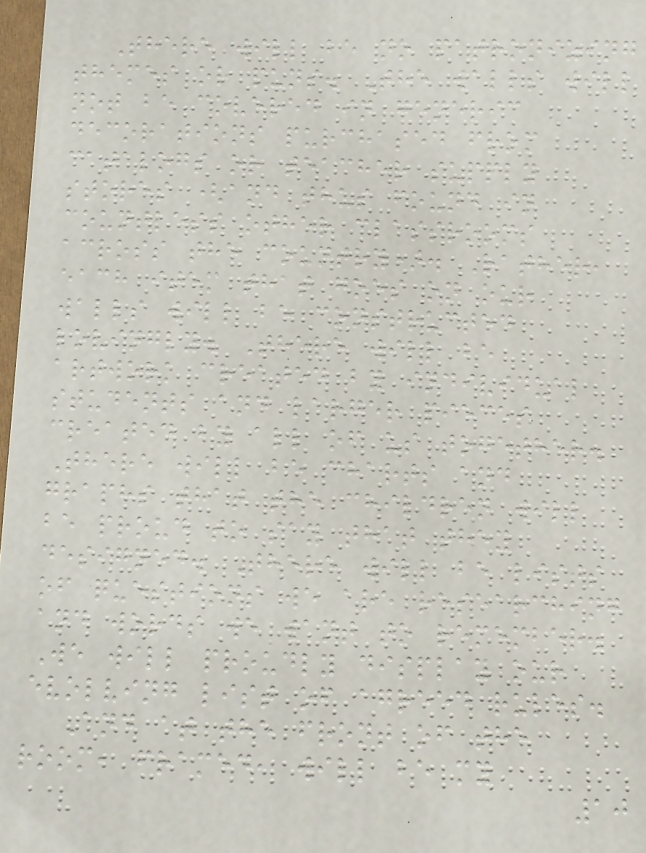There will be no patronizing
themes or puns. The walls will
not be covered in generic
decorations purchased from
catalogs or teacher supply
stores (and thus found in
countless other classrooms
across the country). Rather,
each item that goes on our
walls will be constructed
lovingly. There will be
artwork created by individual
students and larger pieces
created by all of us together.
There will be charts and
graphs that the children will
be proud to say that they
designed. There will be lists
of questions we are researching
and words we want to remember.
We will proudly display our
evolving list of agreed rules.
And at the front of the
room, framed, will be my
10
